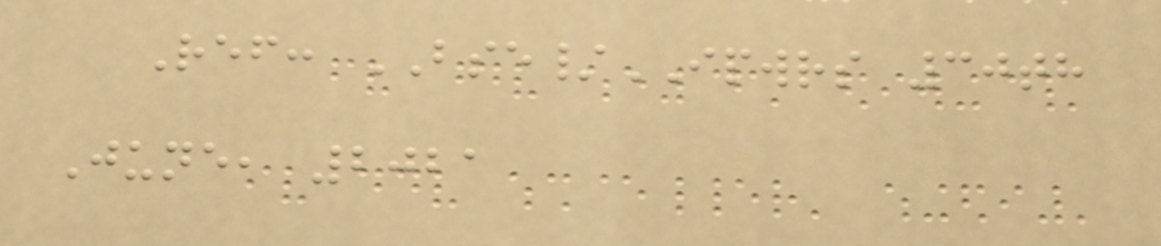Ref: BSE/IPWRS 30th
June, 2021
